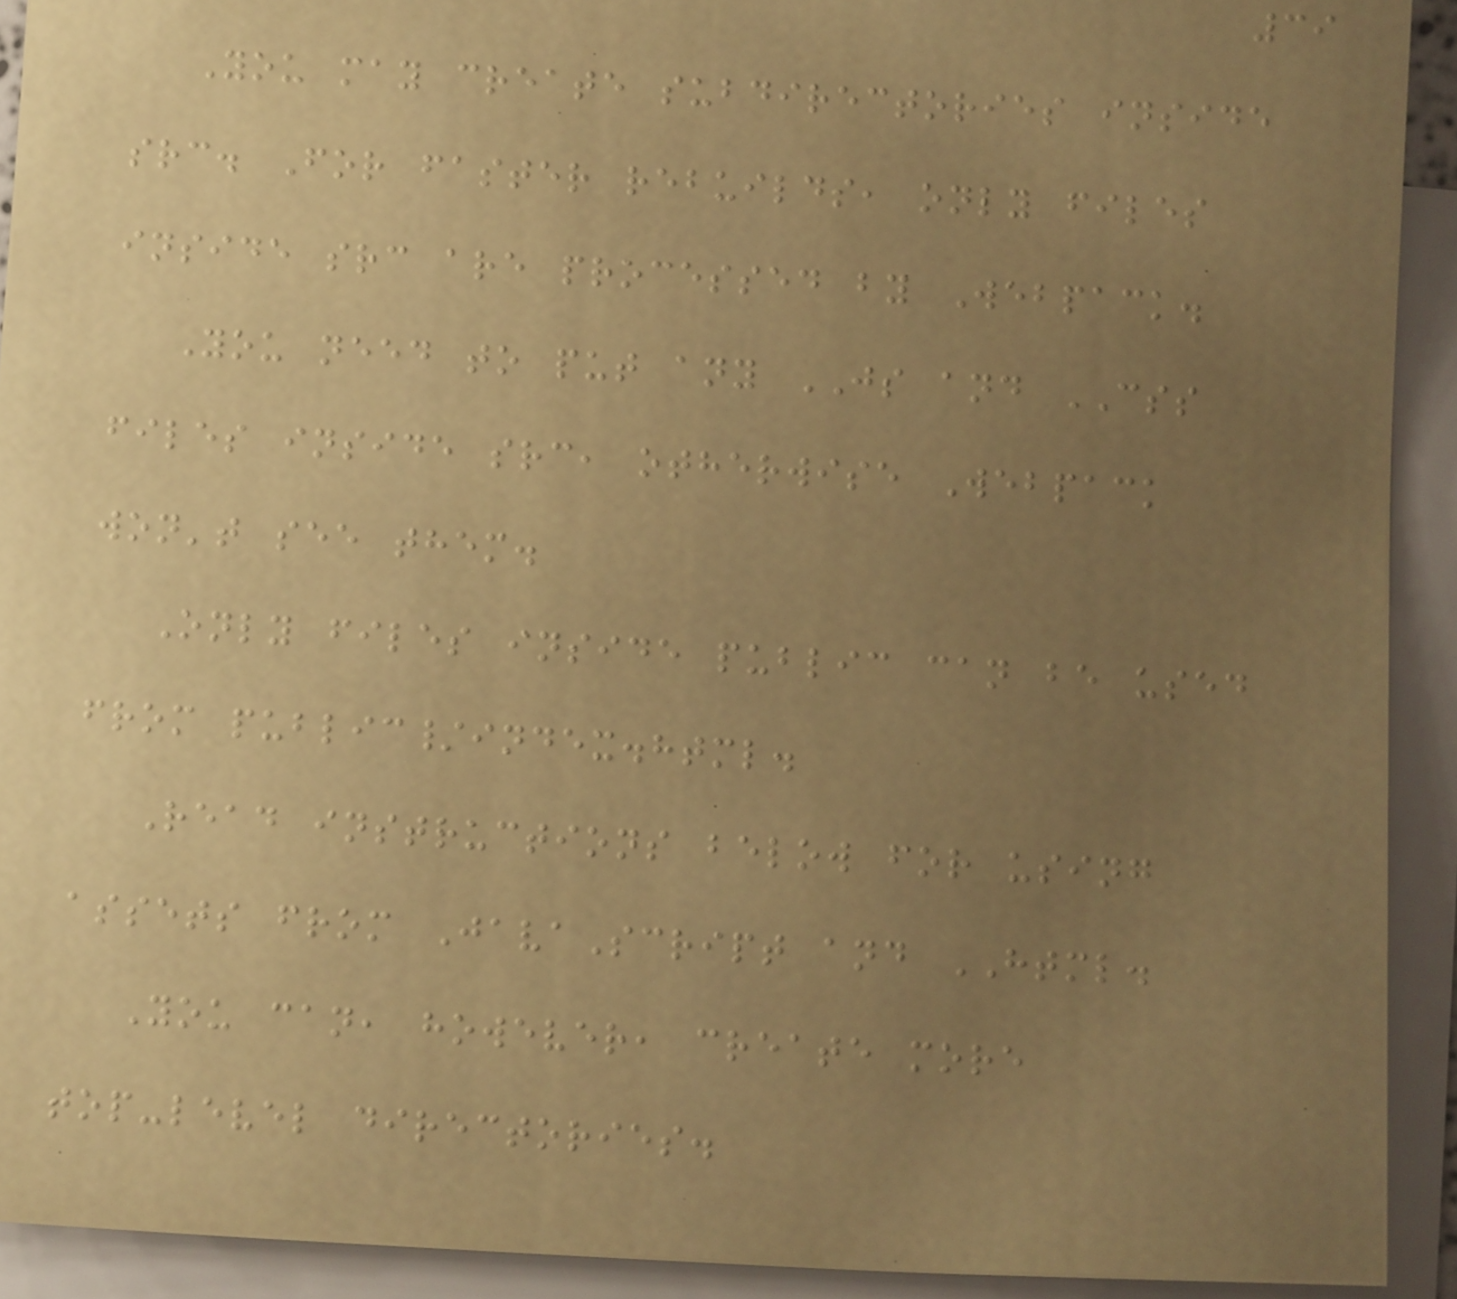39
You may create subdirectories inside
src. For faster rebuilds, only files
inside src are processed by Webpack.
You need to put any JS and CSS
files inside src, otherwise Webpack
won't see them.
Only files inside public can be used
from public/index.html.
Read instructions below for using
assets from JavaScript and HTML.
You can, however, create more
top-level directories.
